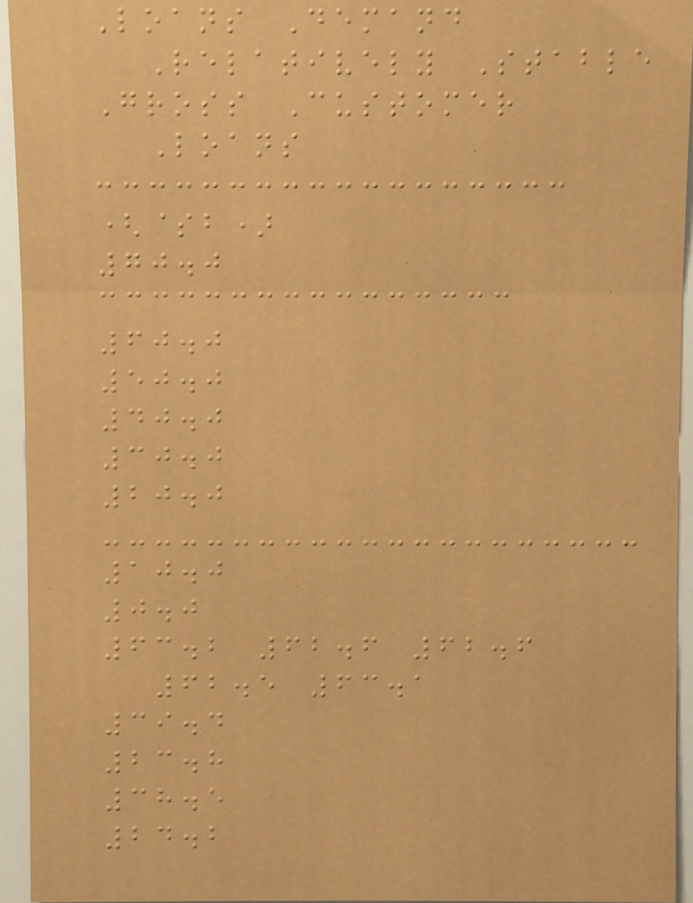Loans Demand
Relatively Stable
Gross Customer
Loans
($b)
70.0
60.0
50.0
40.0
30.0
20.0
10.0
0.0
63.2 62.6 62.6
62.5 63.1
39.4
23.8
38.5
24.2
